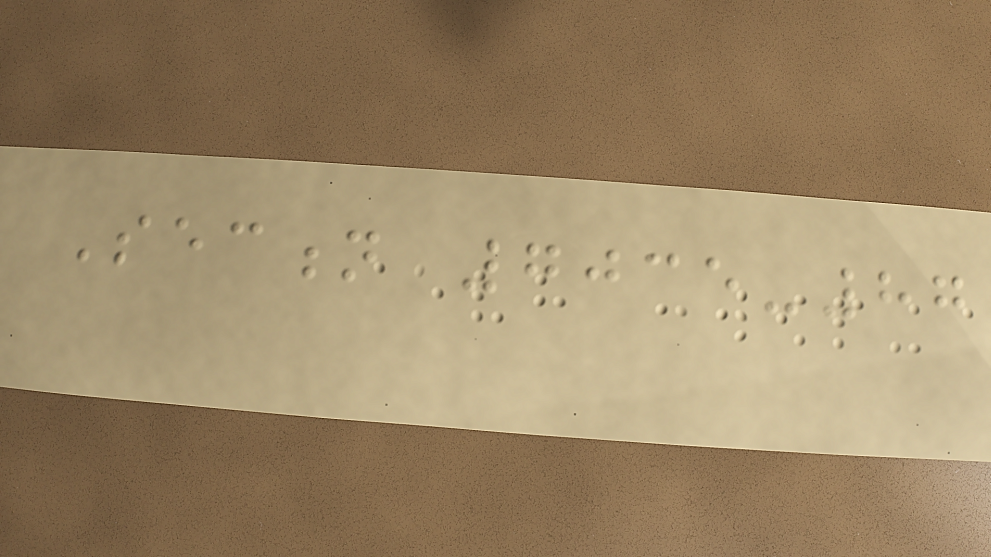Section 7035-87
